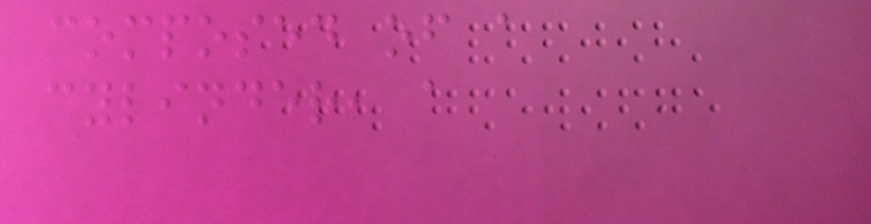composed of a
cylinder, a
